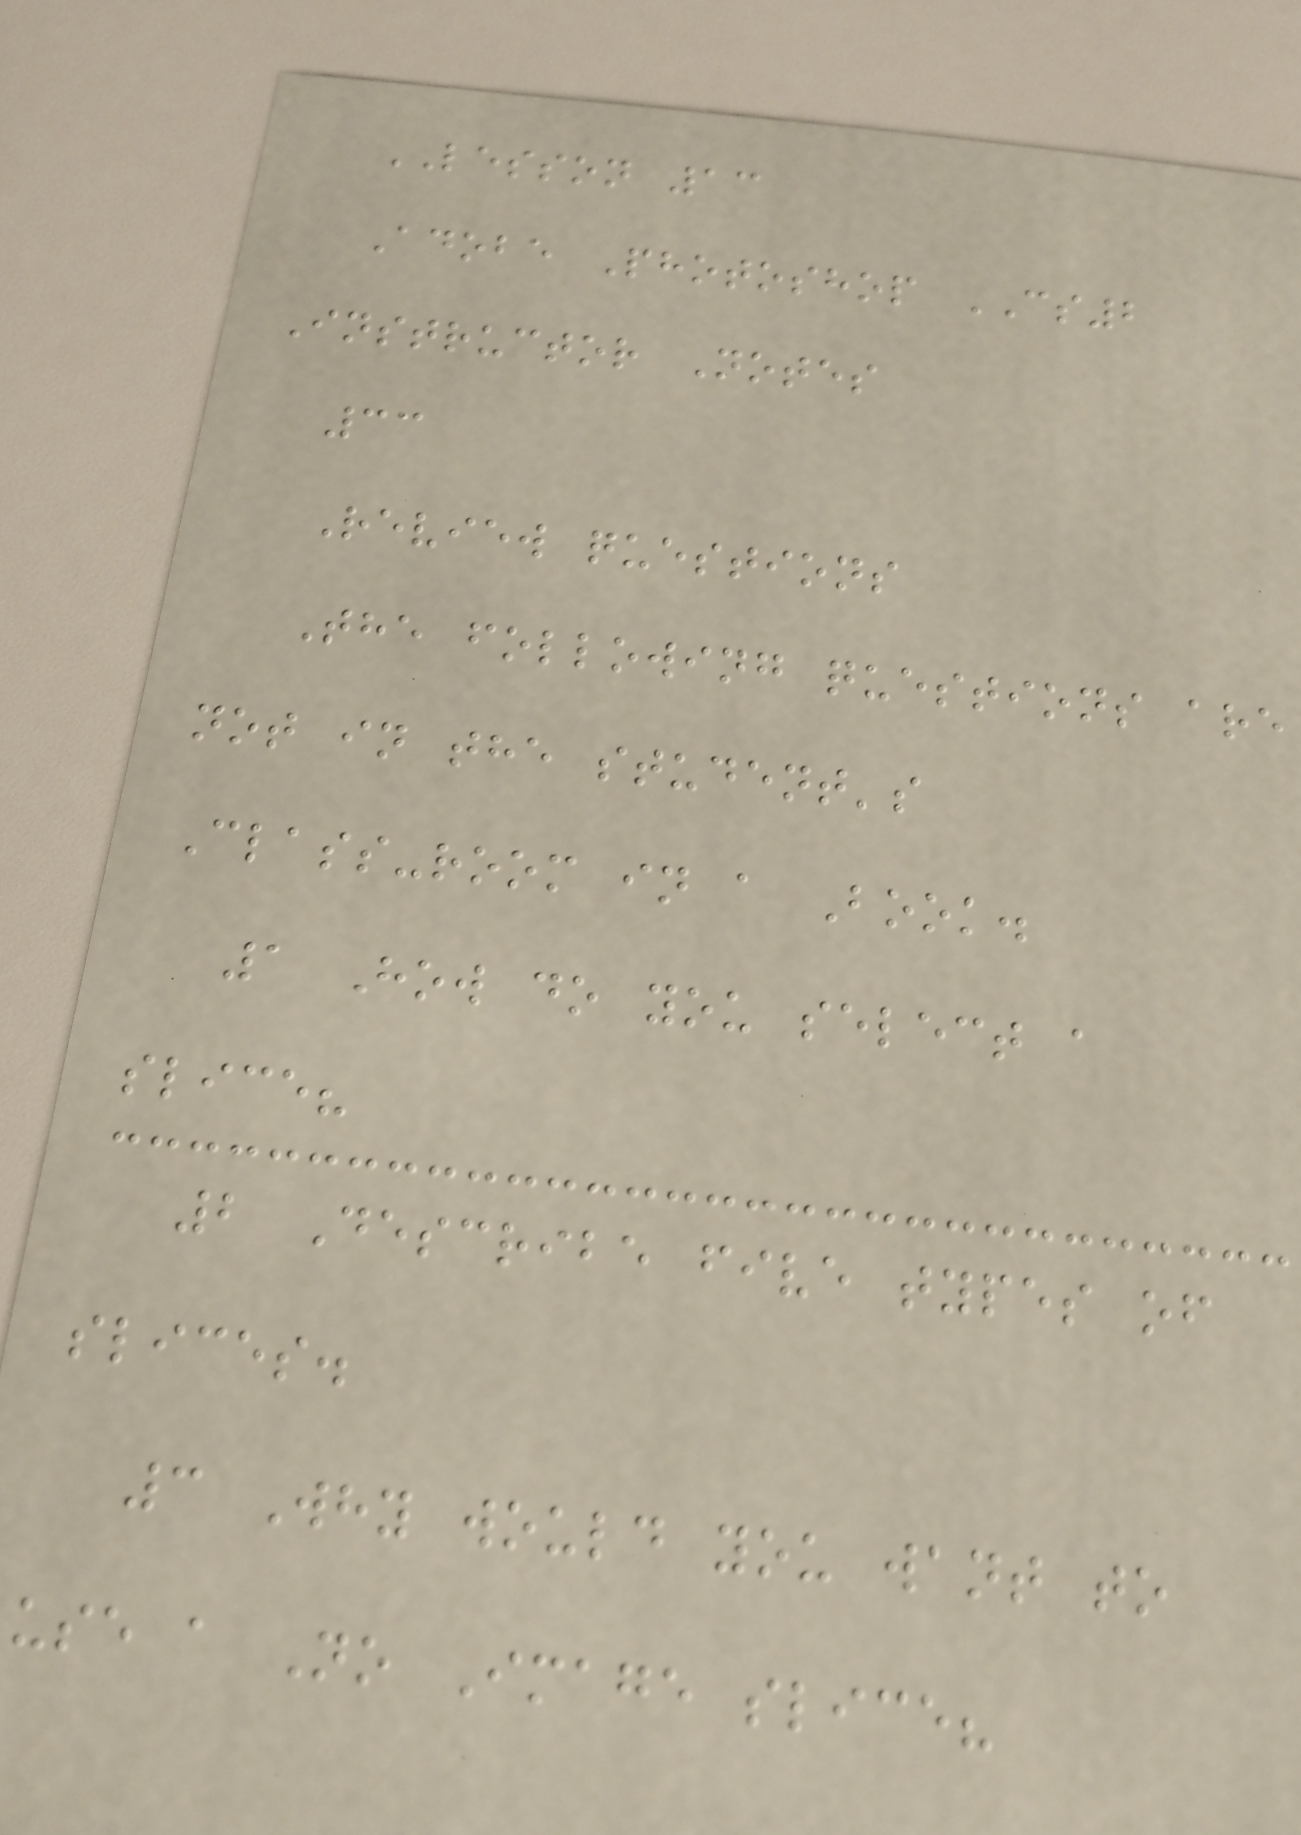LESSON 13
Adobe Photoshop CS2
Instructor Notes
33
Review questions
The following questions are
not in the student's
Class-room in a Book.
1 How do you select a
slice?
2 Describe five types of
slices.
3 Why would you want to
use a No Image slice?
